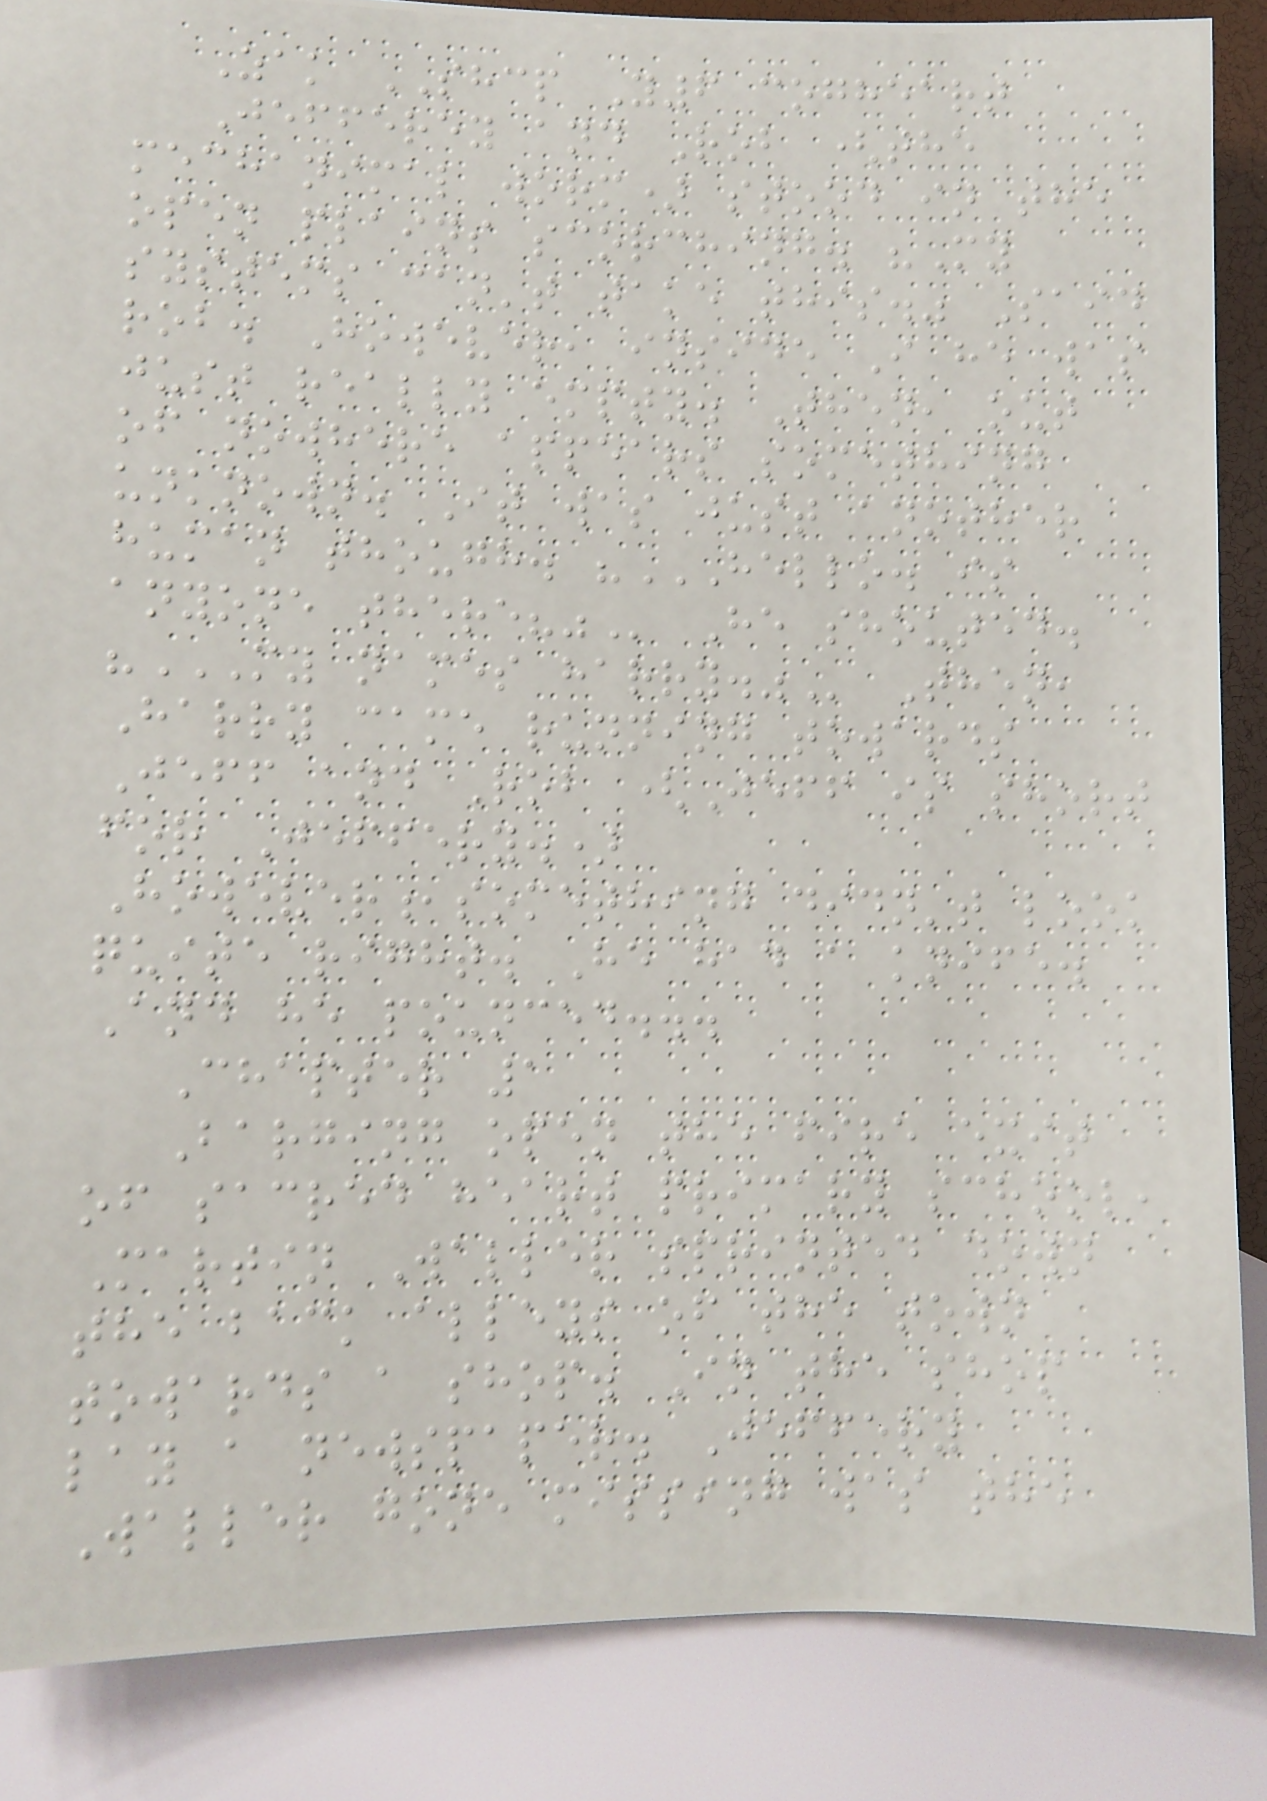Zak SHCP Y6 cogheart
Jefferey and Rob (the
mechanimal worm) stood in the
open plains scorching. "My
systems can't take this." Said
rob. However, inside I he was
just really empty. Then, out
of nowhere appears something
unknown. It was just another
human though. "HELLO. IS
ANYONE THERE?" He shouted.
"MY NAMES HARRY." Then,
Harry came running towards
Jeff and Rob (Jeff is short
for Jeffery.)
However,something didn't look
quite right. He had a knife.
And he pounced...
Chapter 1
Barging open the fire exit
of sacred heart primary school,
Martin Waller sprinted down
the back alleys of the town
towards a shop. In the shop
lay a newspaper. Jeffery
Waller gone missing was the
